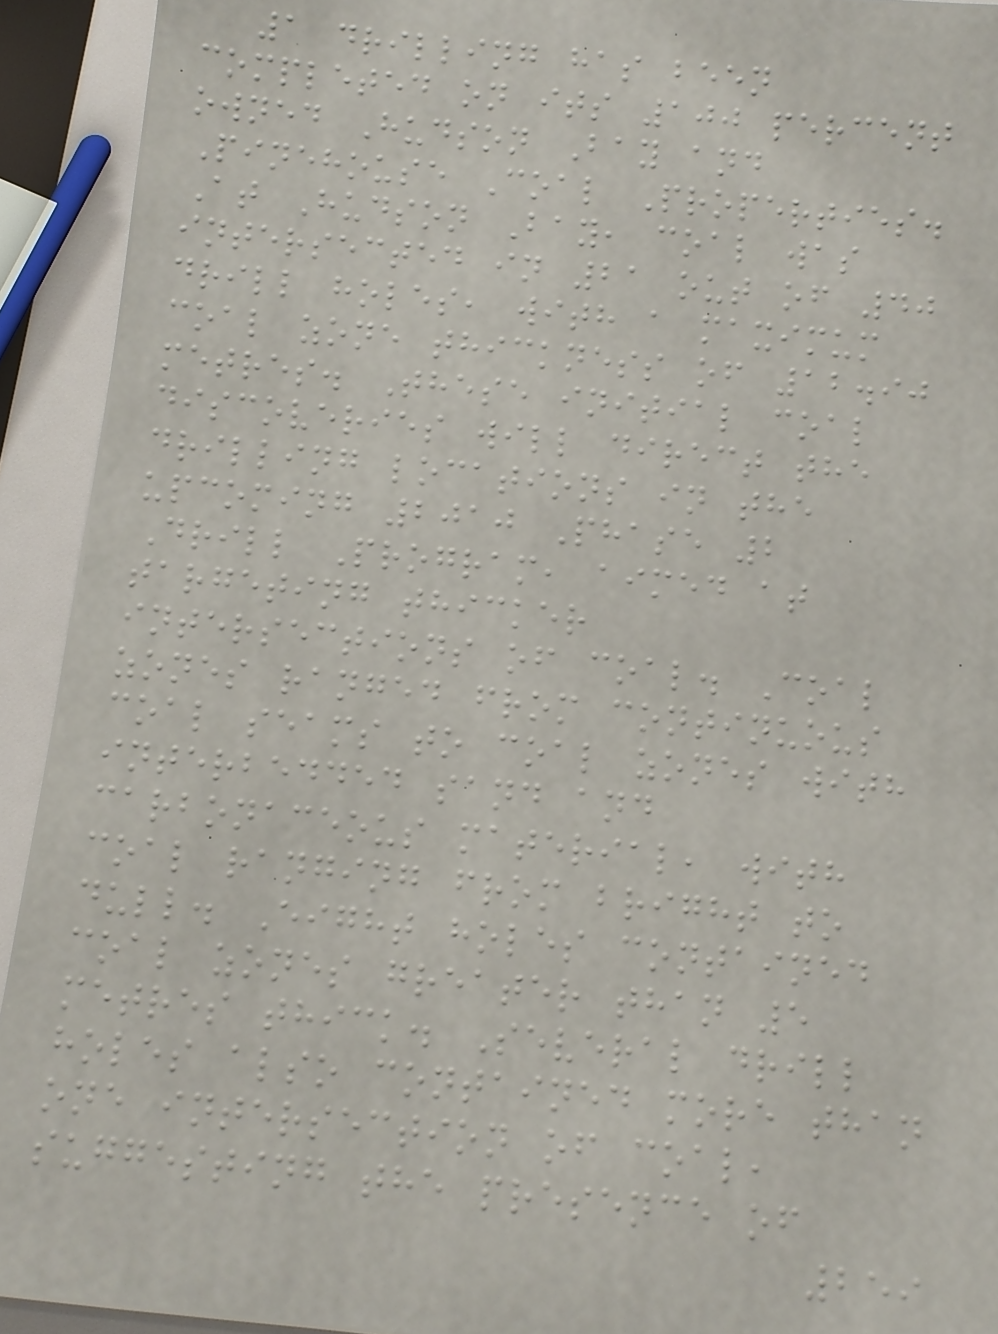1 drilling has been
completed on its 100 percent
owned Hudson Bay and
Pinehouse Coal Properties.
At Hudson Bay, coal was
intersected in 21 out of 40
drill holes, with a maximum
coal zone thickness of 12.90
metres. These initial coal
discoveries will direct the
drilling locations in the
upcoming 2010 Phase 2
Drill Program, aimed at
targeting thicker
intersections of coal. Coal
zones ranged from continuous
coal seams to coal zones with
interbedded sand and
carbonaceous material, with
coal ranging from bright to
dull. Eight holes contained
coal zones greater than 5
metres thick. Several drill
holes also contained more than
one intersection of coal,
suggesting the presence of
259
